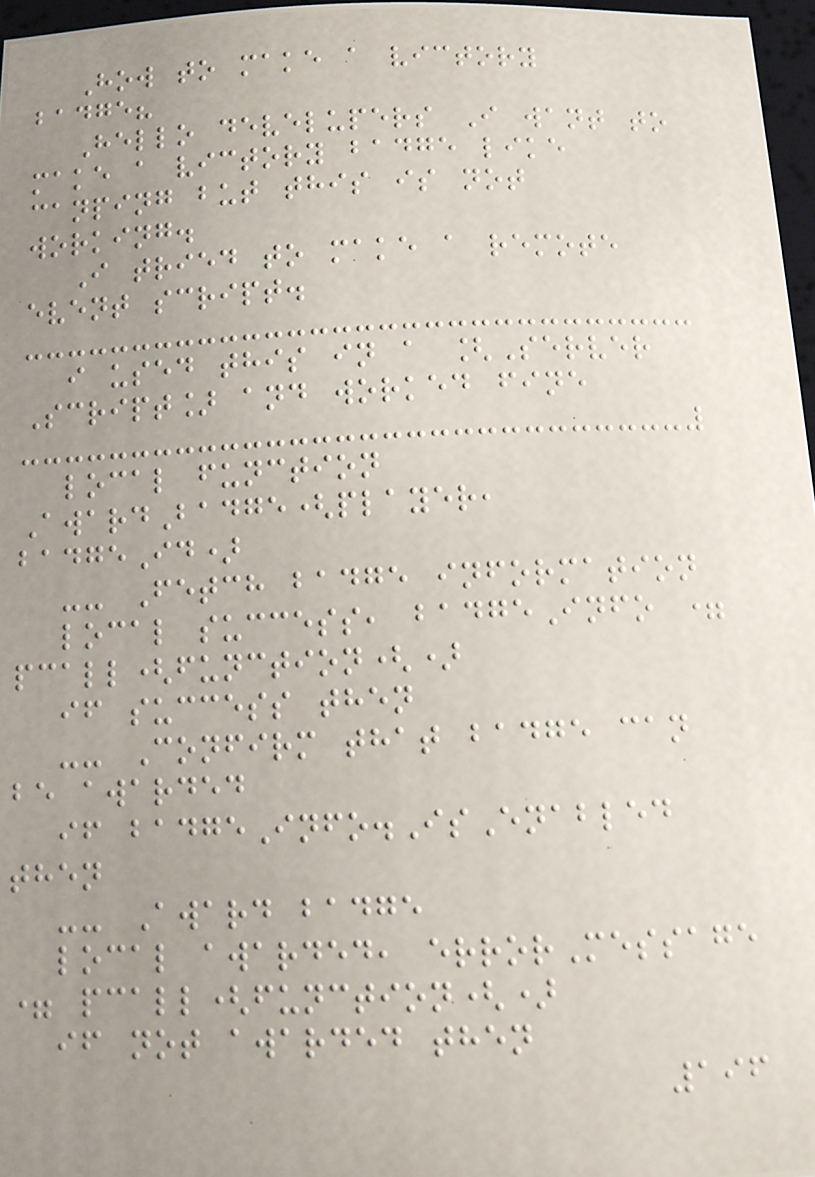How to make a victory
badge?
Hello develupers I want to
make a victory badge like
canping but this is not
working.
I tried to make a remote
event script.
i used this in a [Server
Script] and worked fine
local function
AwardBadge(player,
badgeId)
-- Fetch badge information
local success, badgeInfo =
pcall(function()
if success then
-- Confirm that badge can
be awarded
if badgeInfo.IsEnabled
then
-- Award badge
local awarded, errorMessage
= pcall(function()
if not awarded then
196
